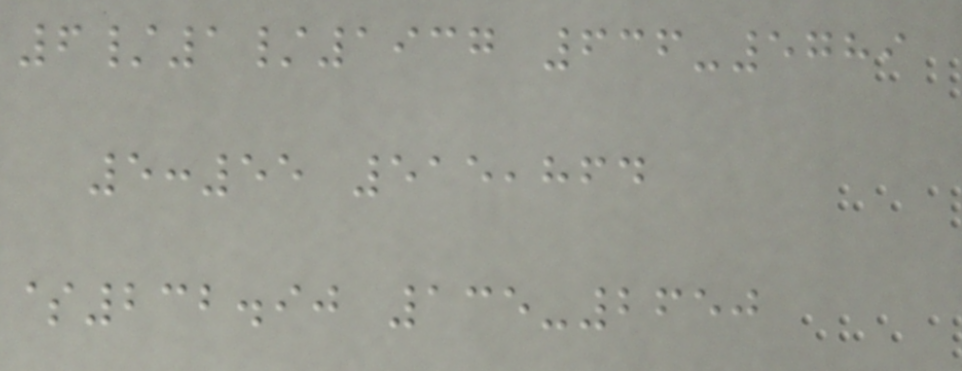6/1/1937 636-5789
5:55 515,864
$232.90 135-2650
